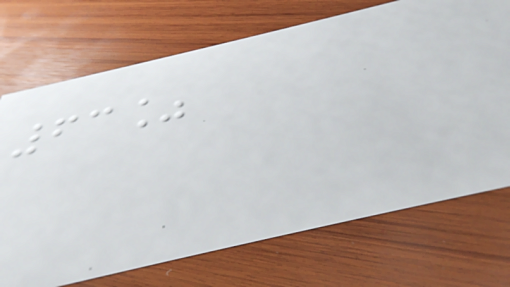63%
